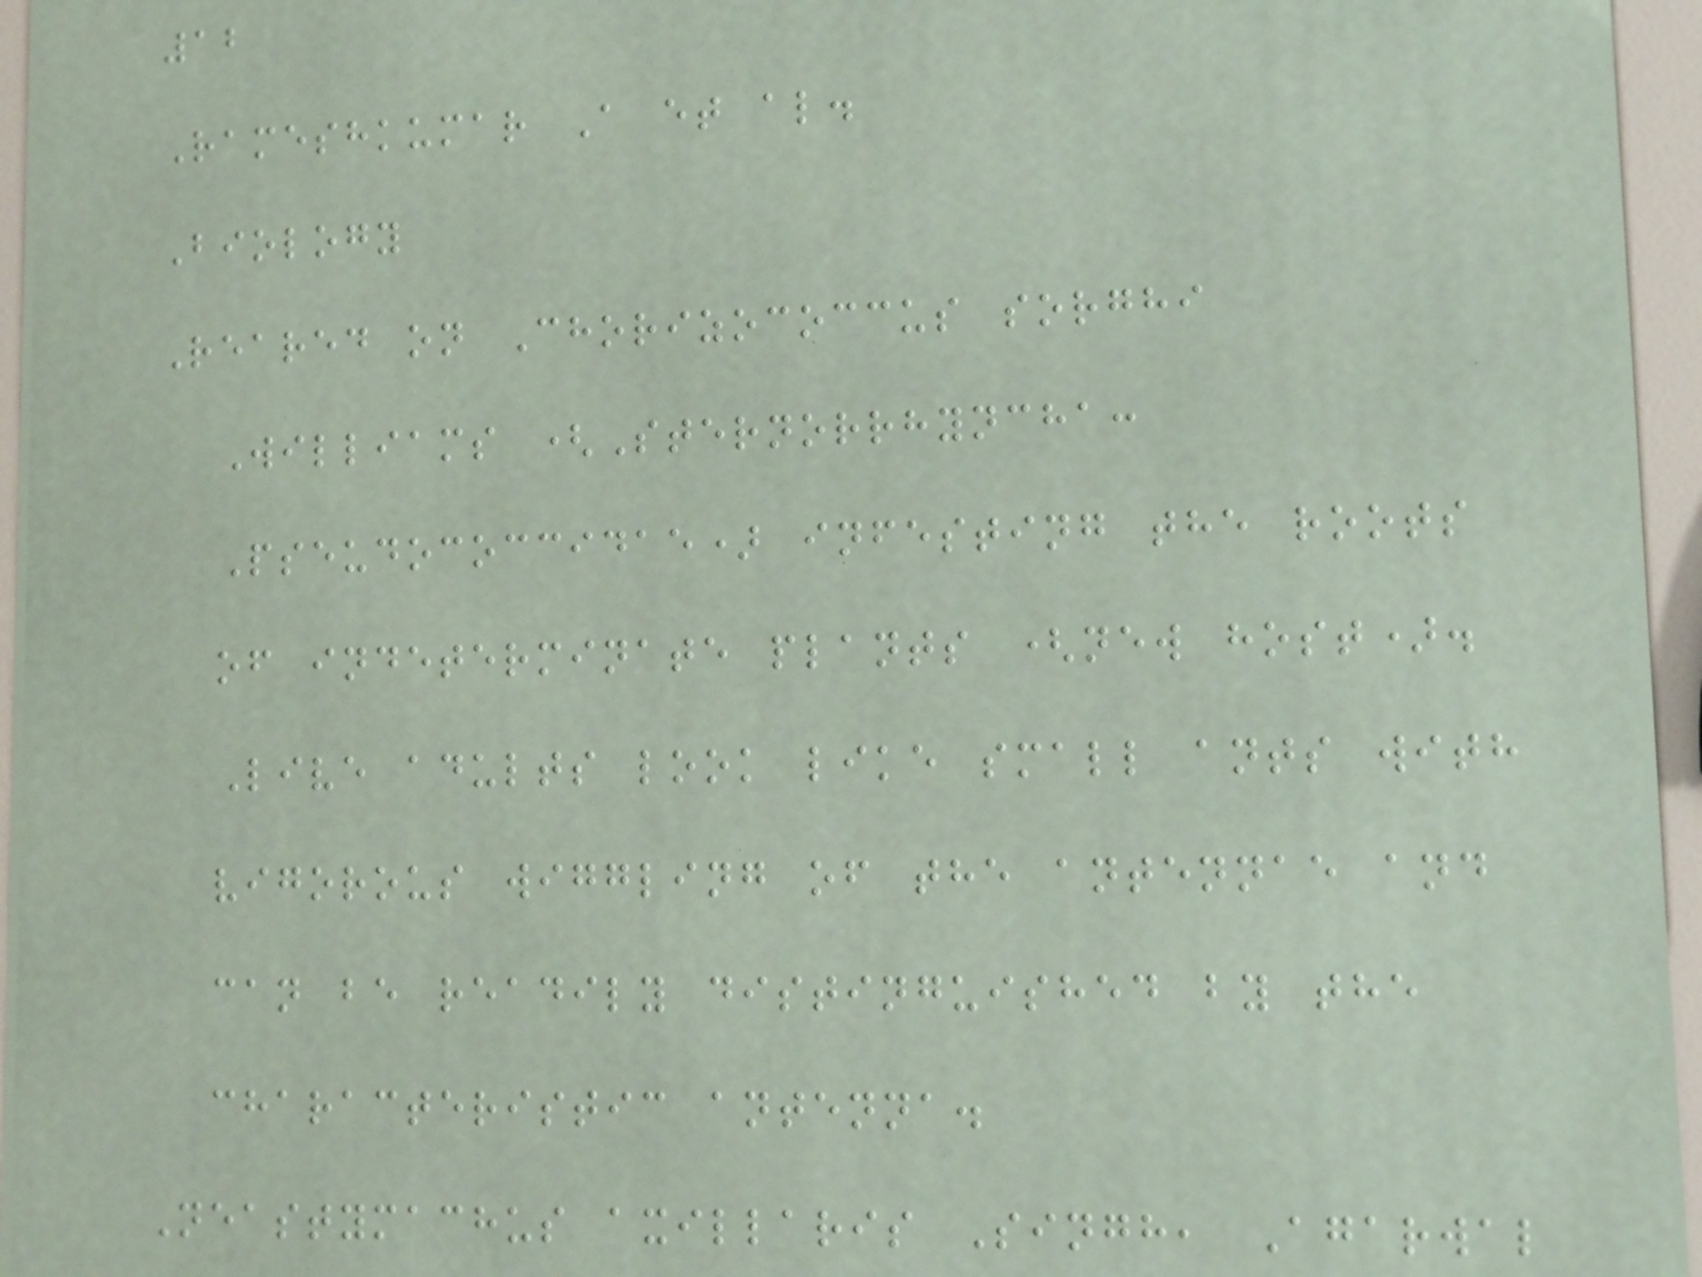12
Rameshkumar A et al.
Biology
Reared on Chorizococcus sorghi
Williams (Sternorrhyncha:
Pseudococcidae) infesting the roots
of indeterminate plants (new host).
Live adults look like small ants with
vigorous wiggling of the antennae and
can be readily distinguished by the
characteristic antenna.
Neastymachus axillaris Singh, Agarwal
